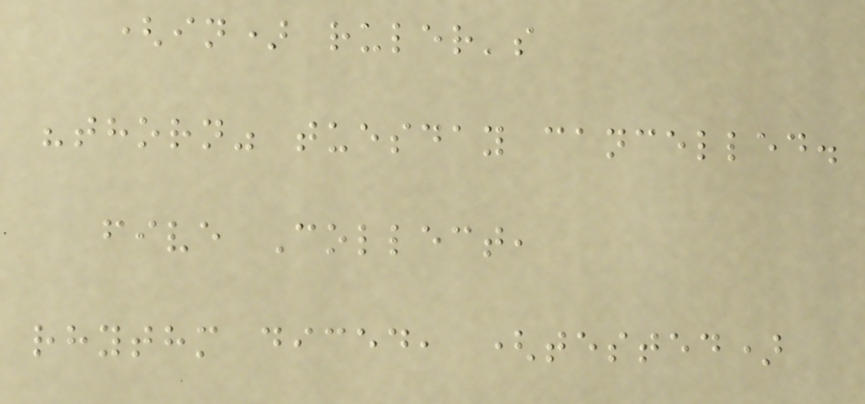(in) ruler's
"thorn" tuesday cancelled.
five Collect,
rhythm diced, (tested)
